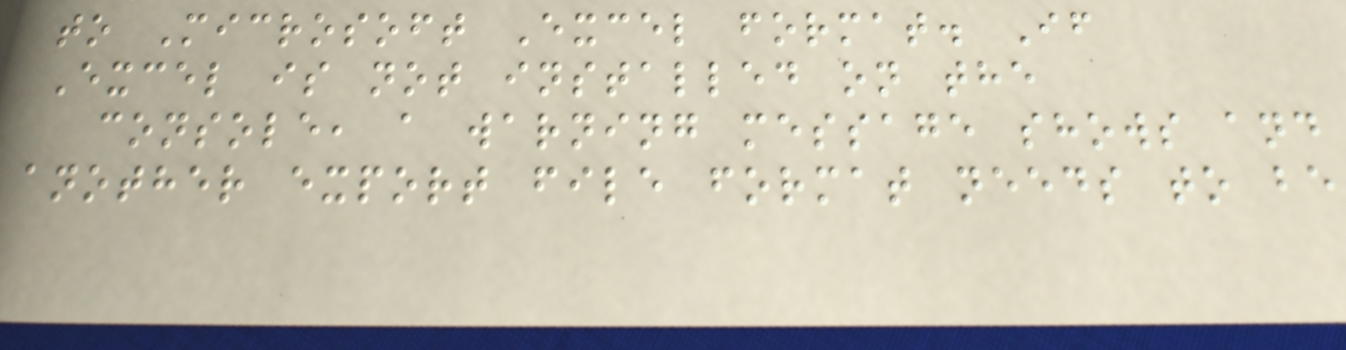to Microsoft Excel format. If
Excel is not installed on the
console, a warning message shows and
another export file format needs to be
